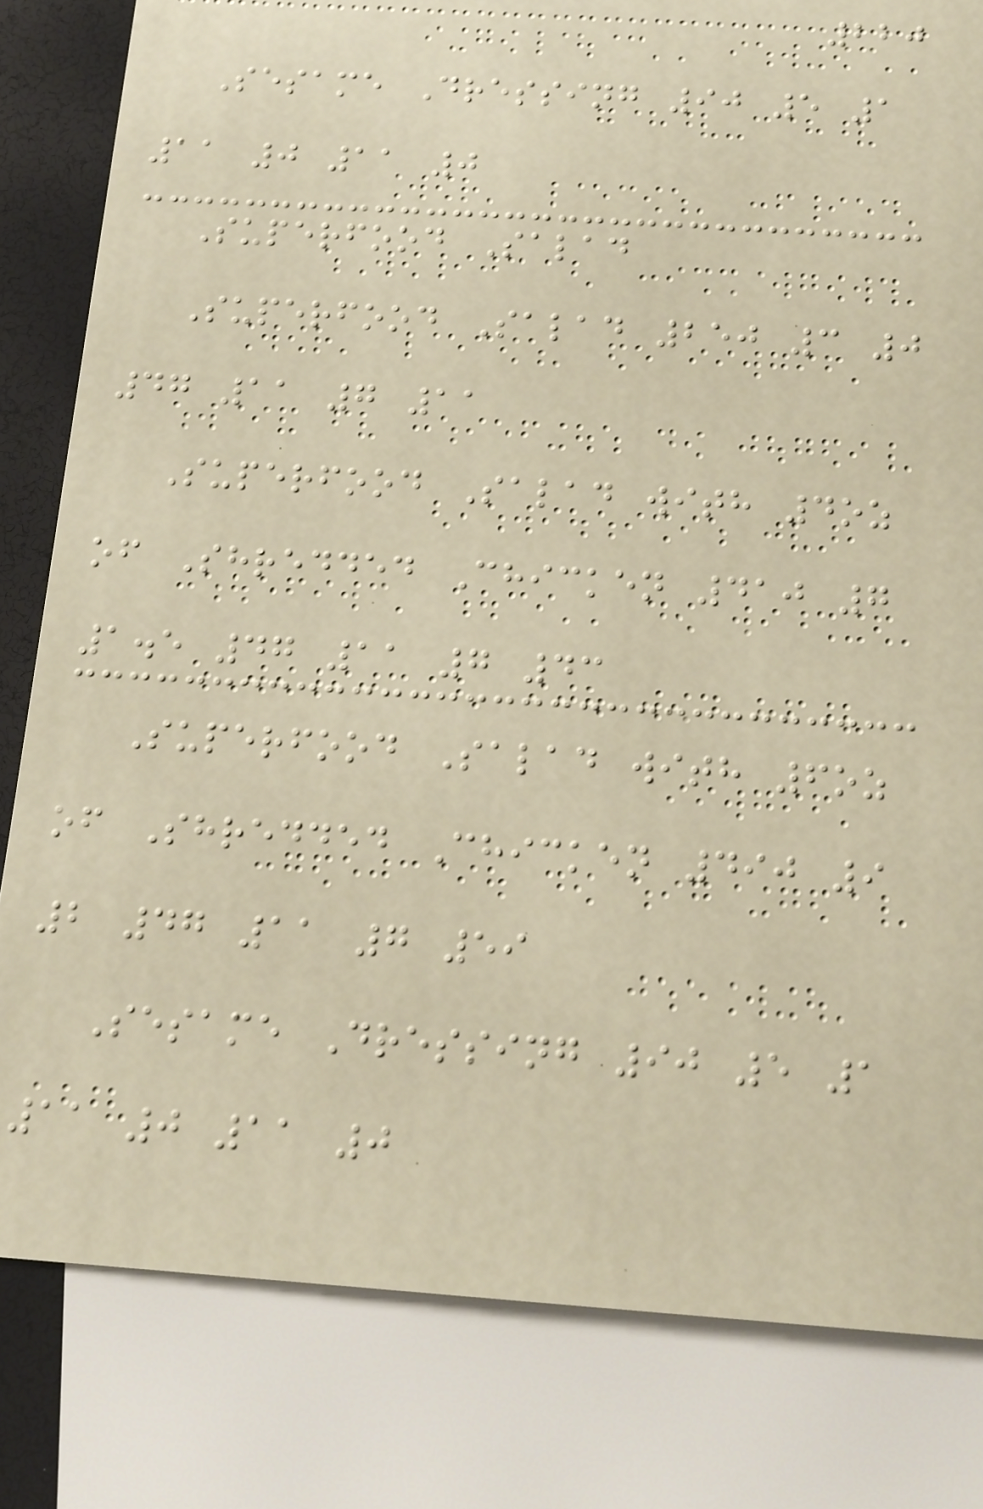220
Sesame Dressing 90 5 1
11 0 11 0
Superfood Salad
Superfood Salad 250 3 0
47 11 7 11
Superfood Salad with 4oz
of Shredded Chicken 410 7
1.5 47 11 7 43
Superfood Salad with 6oz
of Shredded Chicken 490 9
2 47 11 7 59
Sesame Dressing 90 5 1
11 0 11 0
